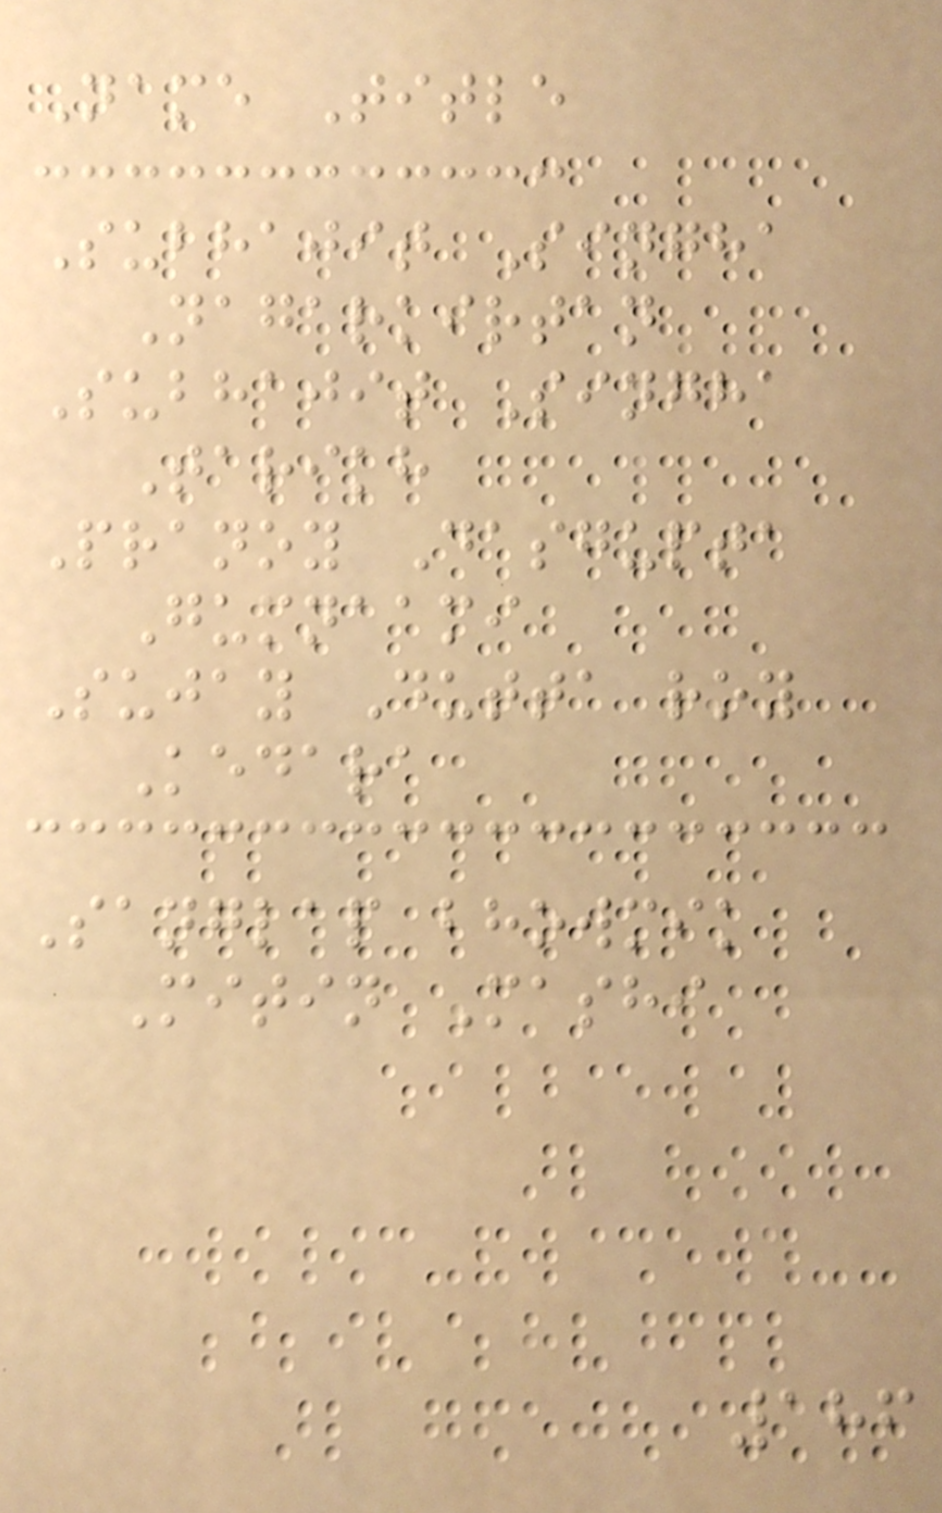Name Title
Subhajit Singha
Nagarkirtan
Subhajit Singha
Tarikh
Pranoy Dasgupta
Gumnaami
Sujay Dutta roy
Kedara
Sanglap bhowmik
Mitin Mashi
186
